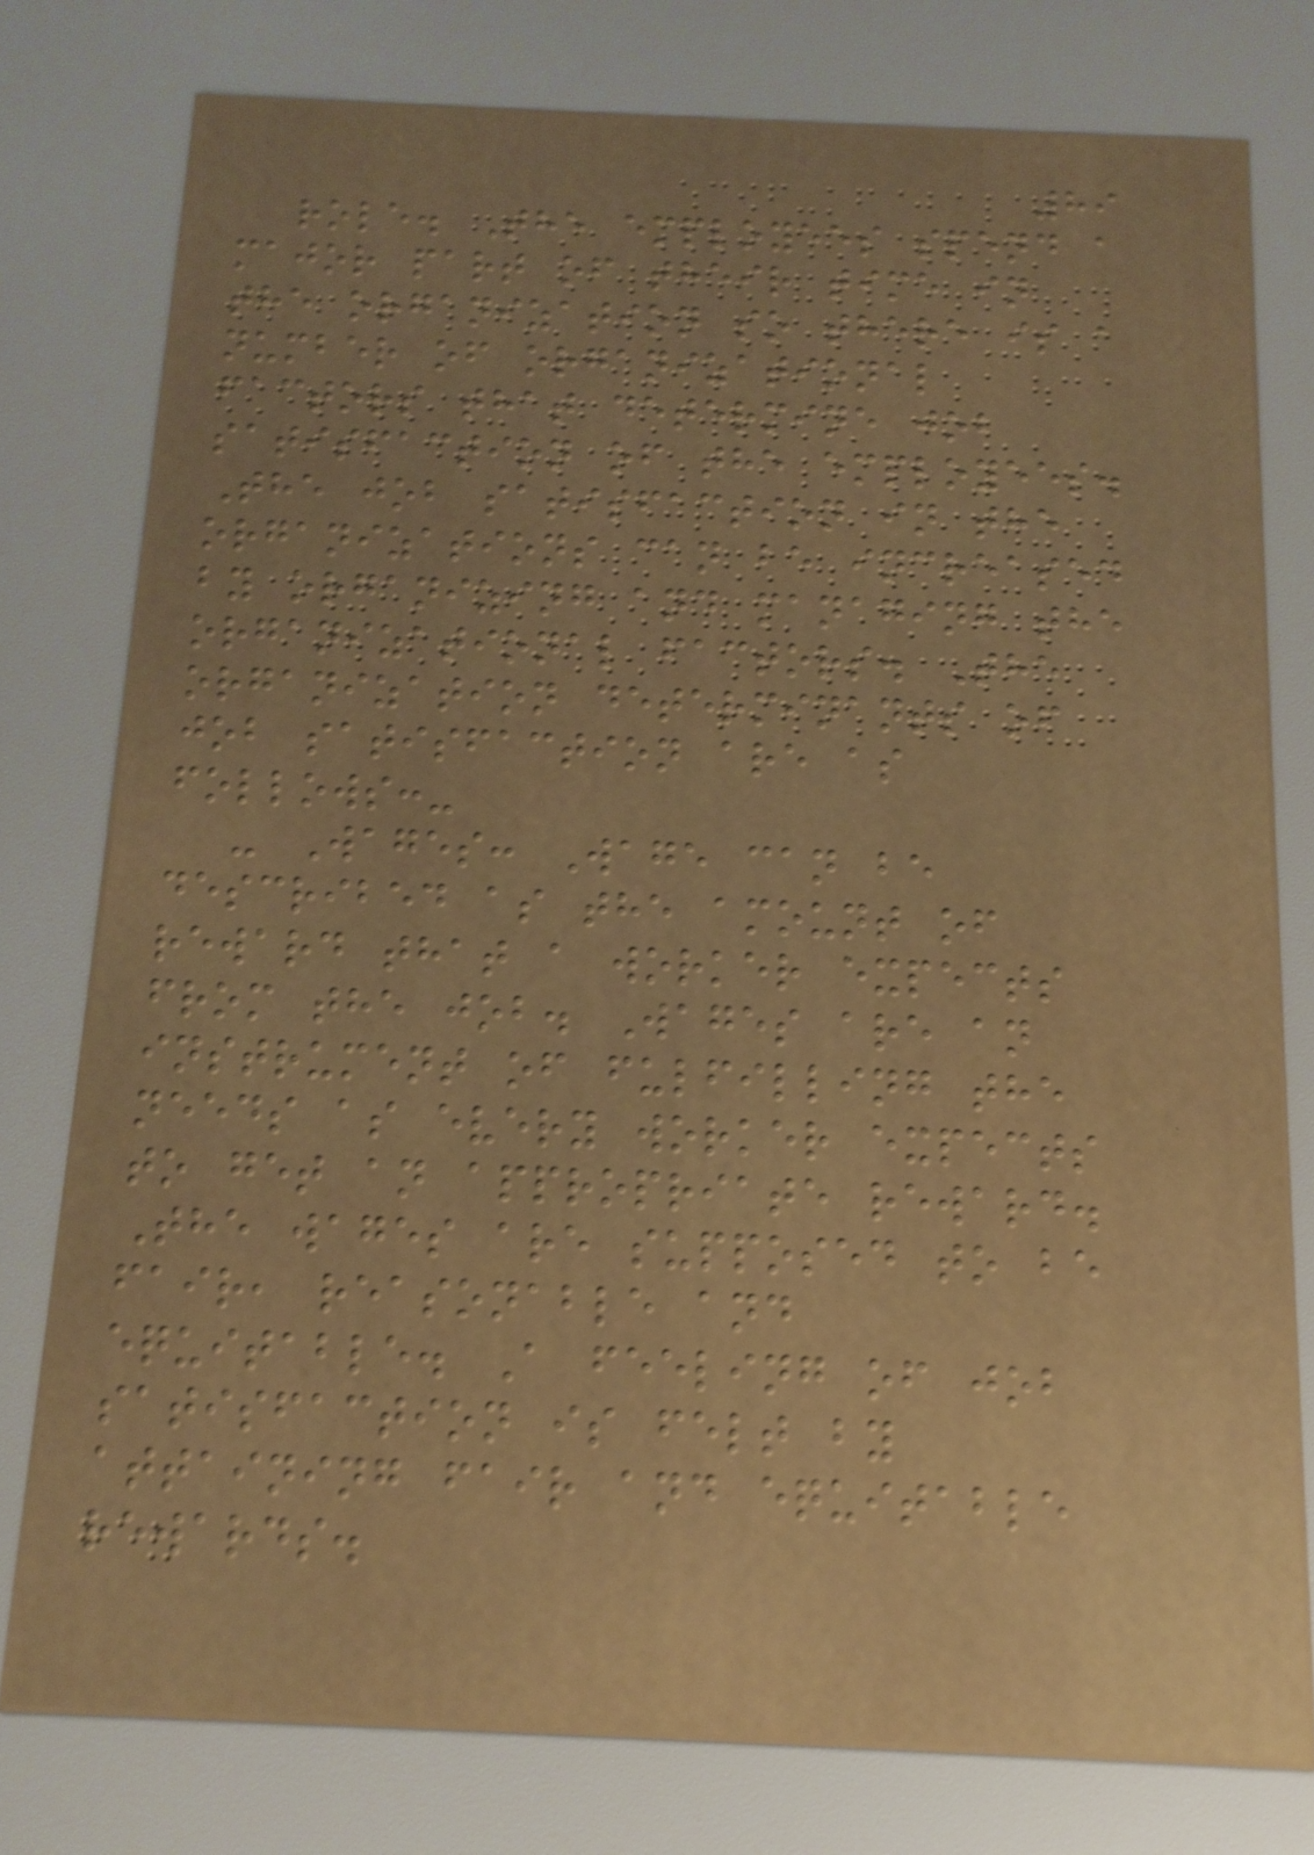89
role. The employees spend a
major part of their time in
the organization so there is a
number of organizational
factors that determine job
satisfaction of the employees.
The job satisfaction in the
organizations can be increased
by organizing and managing the
organizational factors. The
organization determinants of
job satisfaction are as
follows:-
- Wages: Wage can be
described as the amount of
reward that a worker expects
from the job. Wages are an
instrument of fulfilling the
needs as every worker expects
to get an appropriate reward.
The wages are supposed to be
fair, reasonable and
equitable. A feeling of job
satisfaction is felt by
attaining fair and equitable
rewards.
